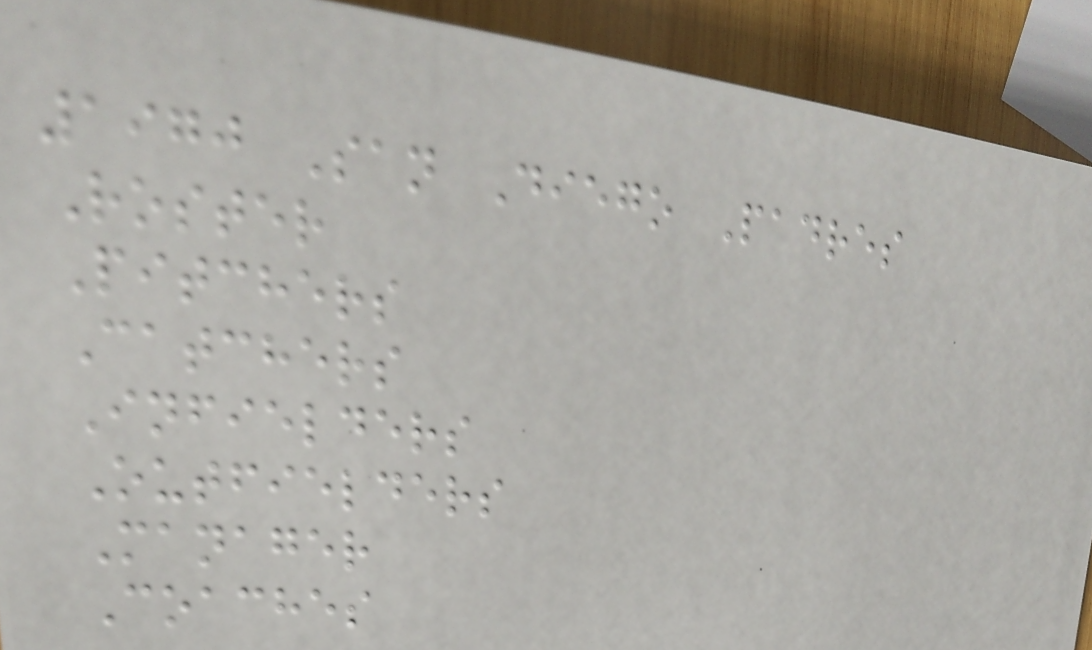1970 San Diego Padres
Roster
Pitchers
Catchers
Infielders
Outfielders
Manager
Coaches
